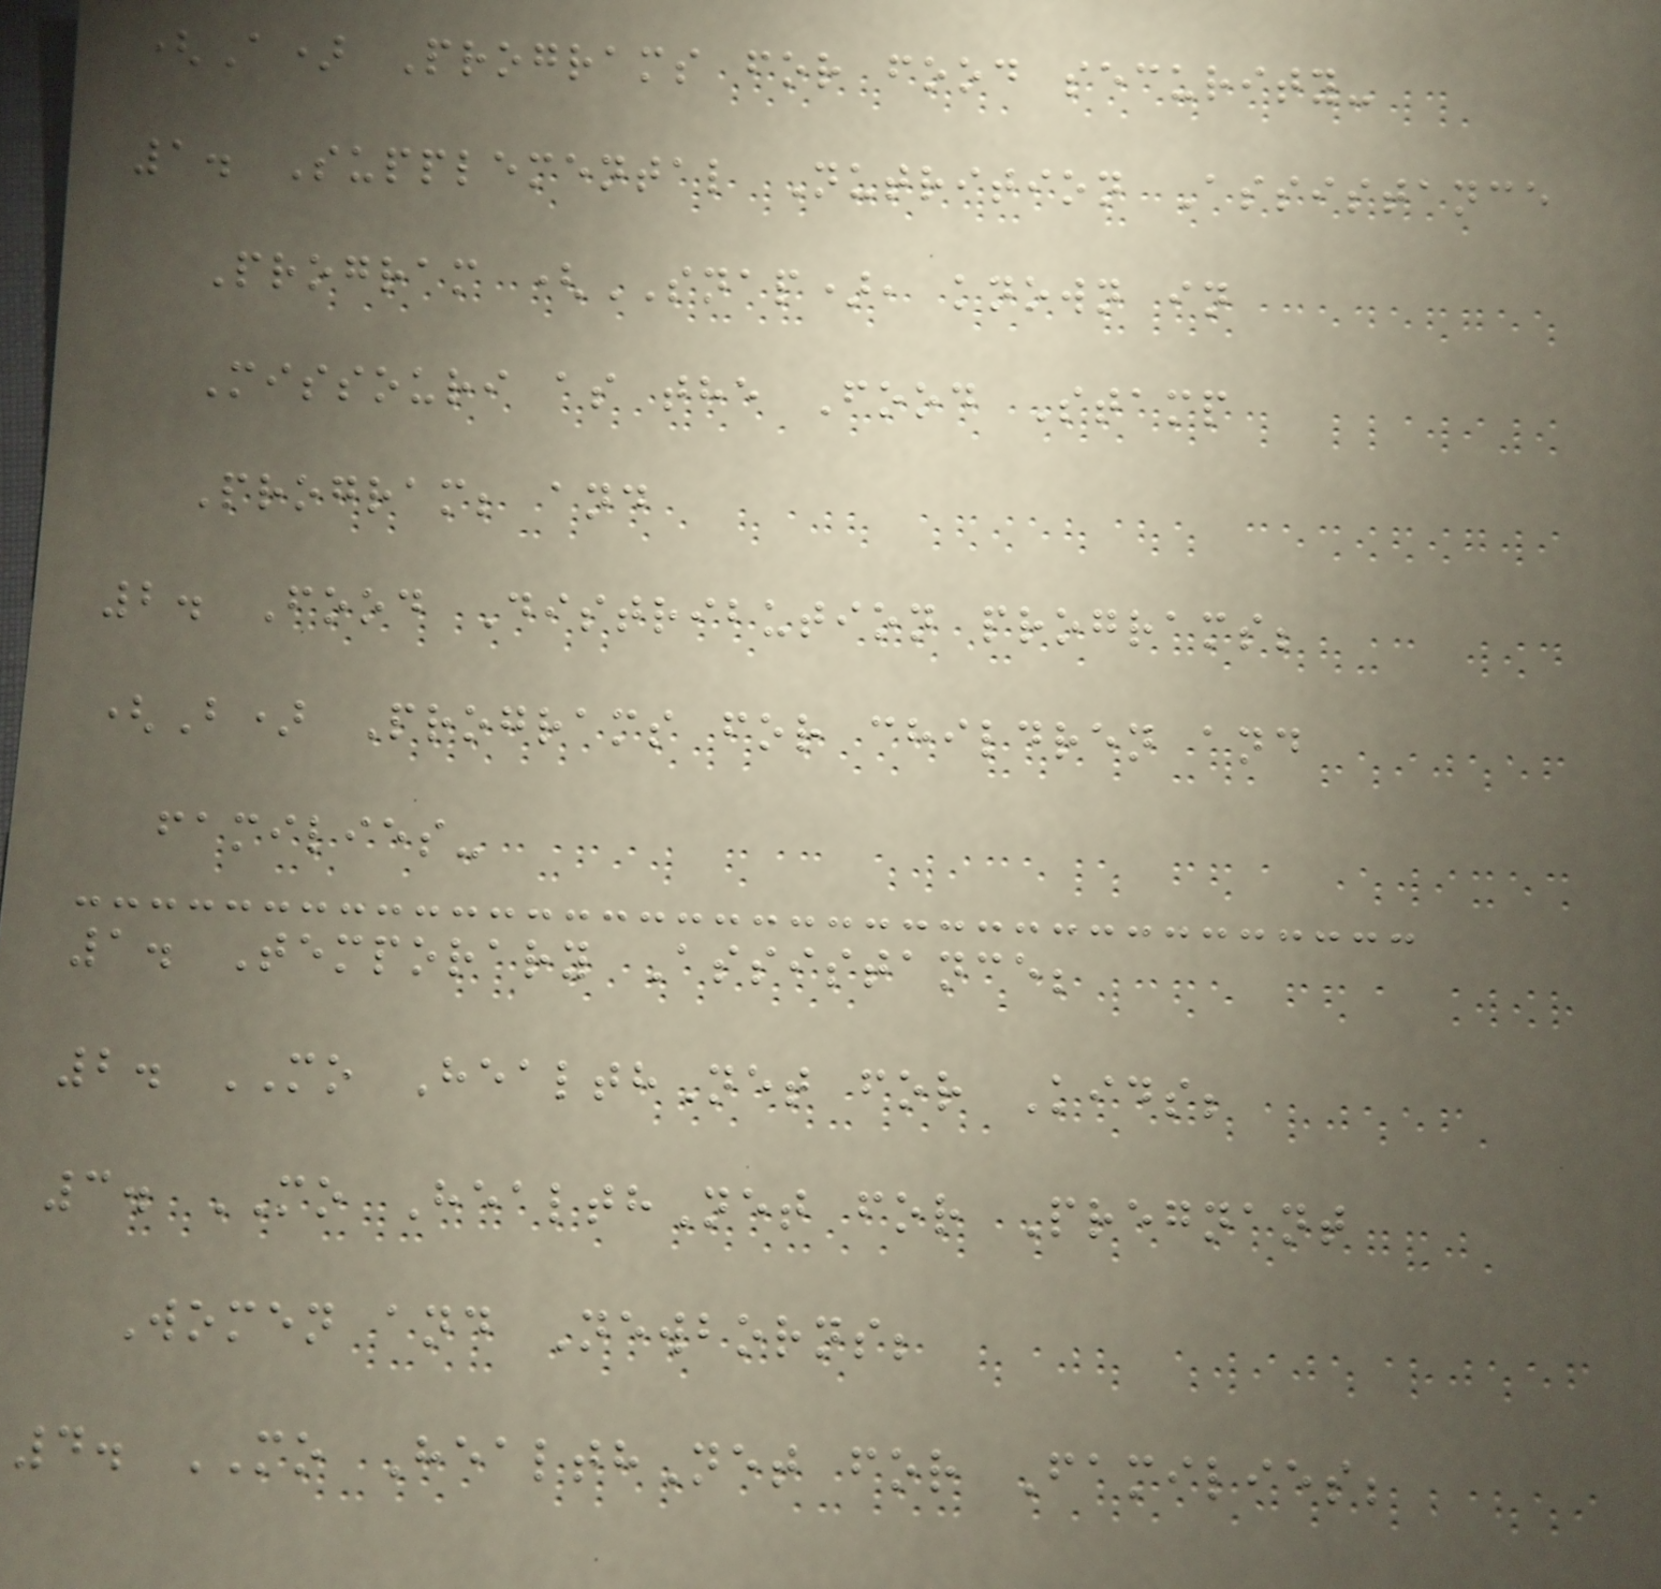(A) Programs for food security-
1. Supplemental Nutrition Assistance
Program (SNAP), known in
Missouri as the Food Stamp
Program; and
2. Food Distribution programs;
(B) Programs for children and
families-
1. Temporary Assistance;
2. MO HealthNet for Kids;
3. MO HealthNet for Pregnant
Women and Newborns;
4. MO HealthNet for Families;
